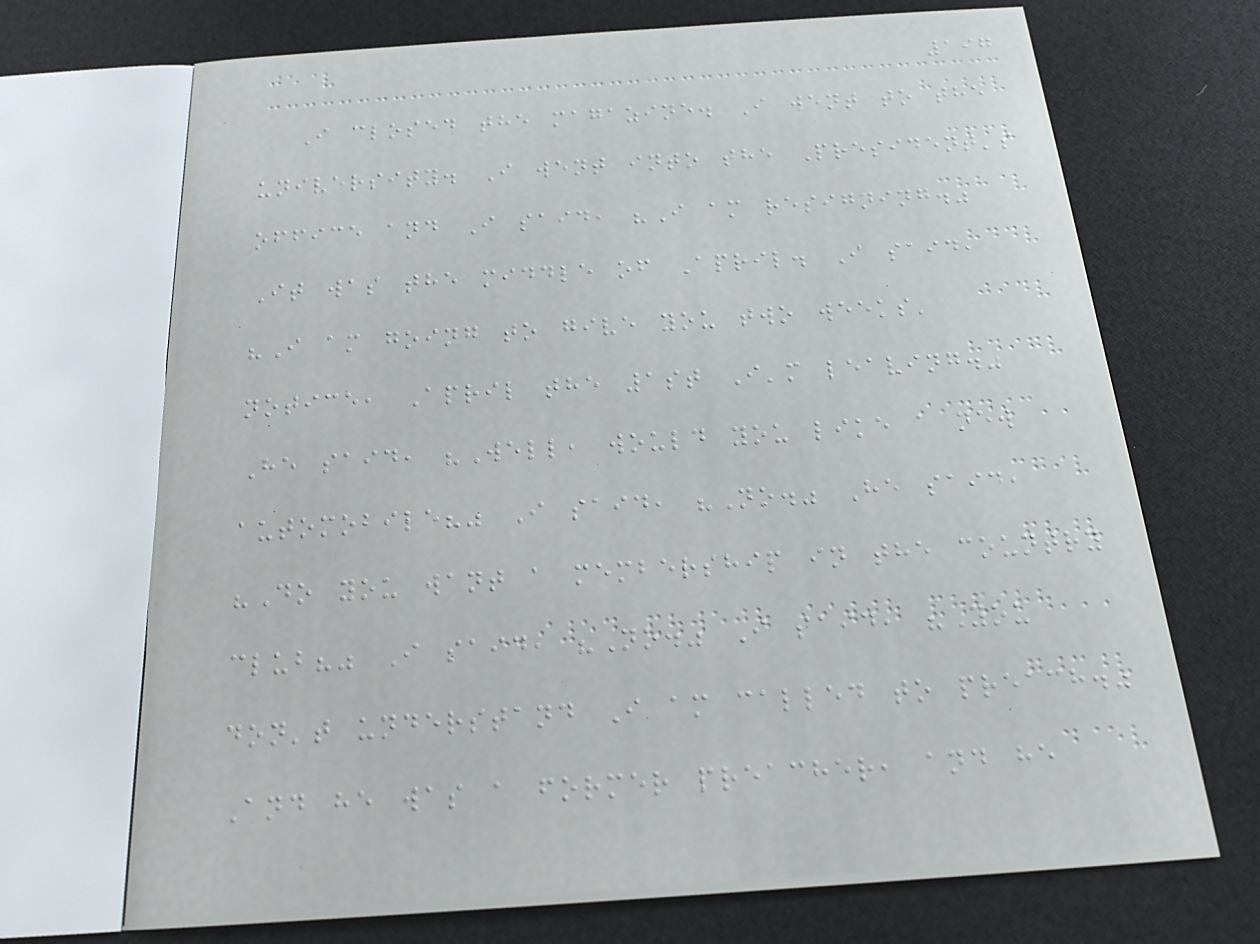197
I closed the magazine. I went to the
university. I went into the President's
office and I said, "I am resigning."
It was the middle of April. I said,
"I am going to give you two weeks'
notice, April the 1st I'm leaving."
He said, "Well, would you like a new
automobile?" I said, "No." He said,
"Do you want a membership in the country
club?" I said, "No." I said, "You
don't understand I am called to preach."
And he was a former preacher, and he
